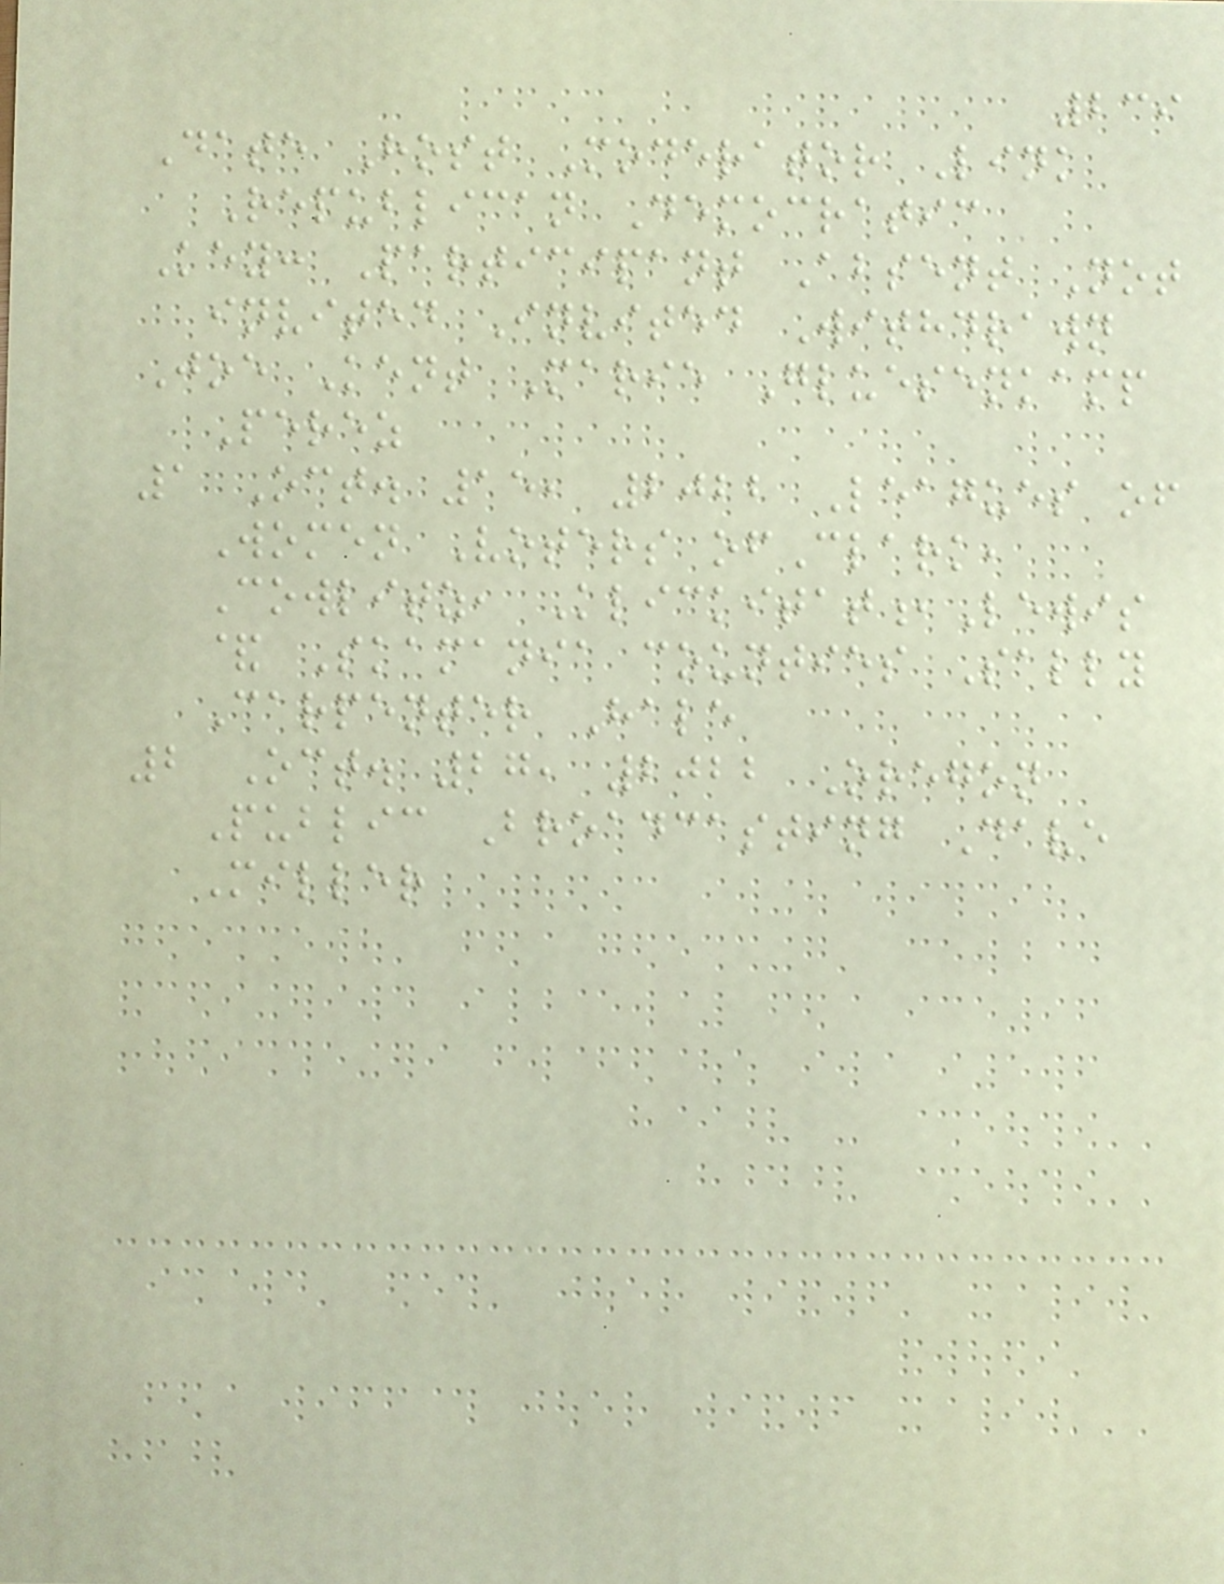239
Date Host Moderator Link
Republican Democratic
Key: Participant Absent Not
invited Invited Withdrawn
Joe Kent Marie Gluesenkamp
Perez
1 Oct. 15, 2022 Leagues of
Women Voters ofClark,
Cowlitz, Klickitat,Lewis
& Skamania counties Sally
Carpenter Hale
2 Oct. 27, 2022 Oregon
Public Broadcasting Dave
Miller
